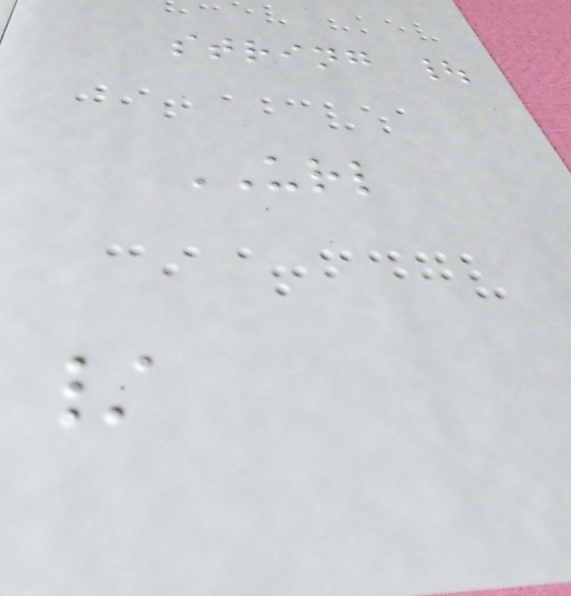string |
URL
/
